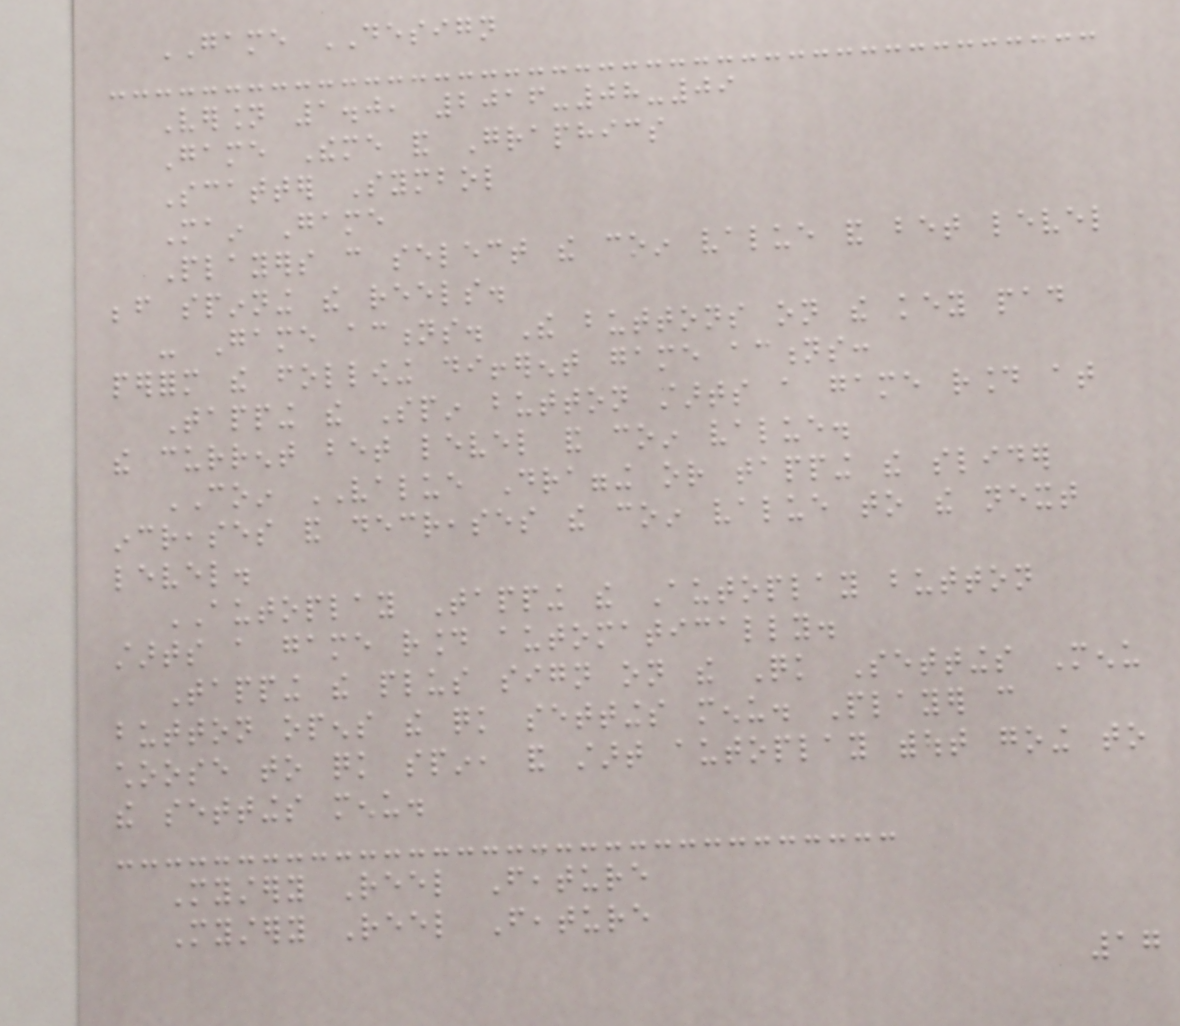GAME DESIGN
Version 1.0, 2016-08-09
Game Theme and Graphics
Scatter Symbol
Main Game
Players can select the coin value and bet level
before spinning the reels.
- Game actions. The buttons on the key pad
perform the following different game actions:
Tapping the Spin button starts a game round at
the current bet level and coin value.
COIN VALUE Dragging or tapping the slider
increases and decreases the coin value to the next
level.
AUTOPLAY Tapping the Autoplay button
starts a game round automatically.
Tapping the plus sign on the Quick Settings Menu
button opens the quick settings menu. Player can
choose to quick spin, and start autoplay without going to
the settings menu.
Mystery Reel Feature
Mystery Reel Feature
17
